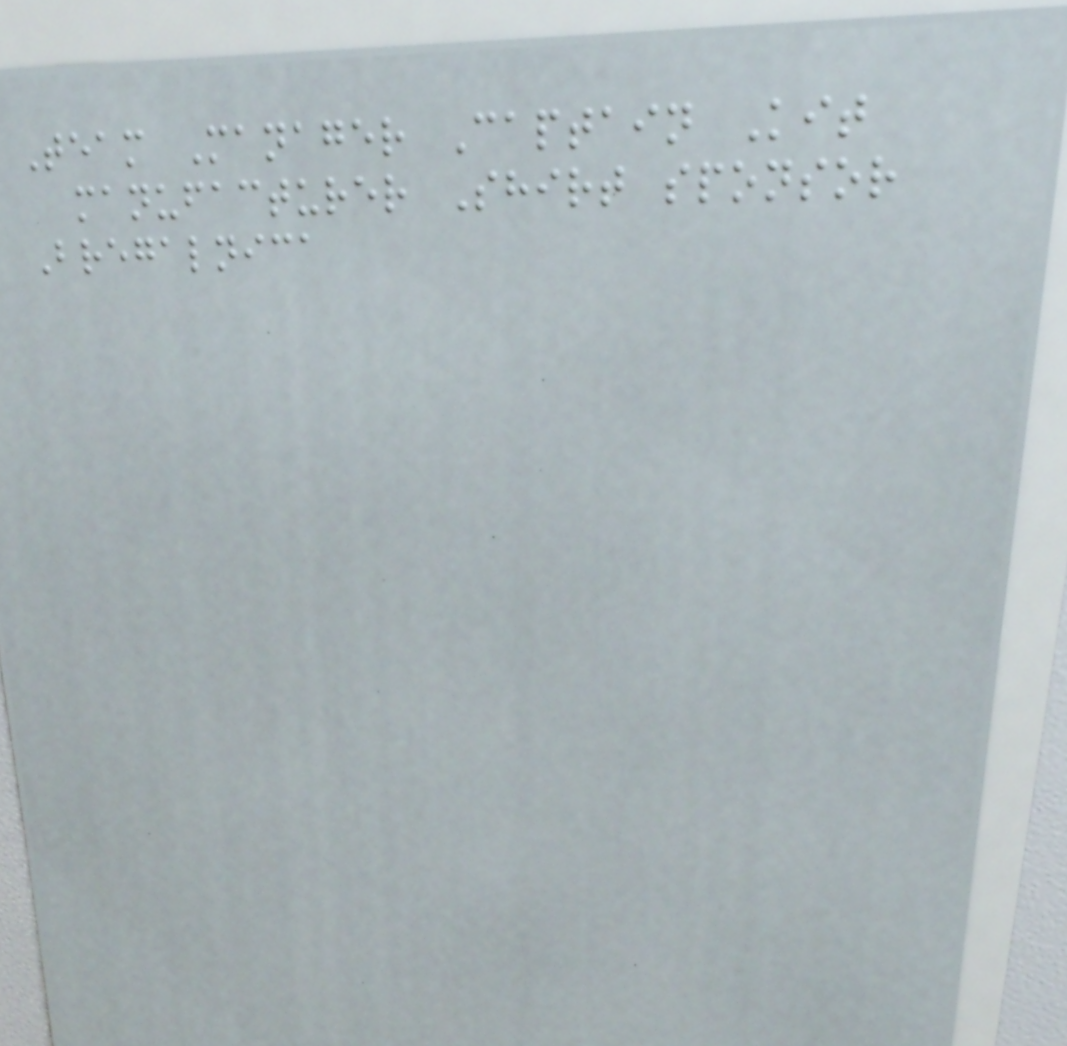Team Manager Captain Kit
manufacturer Shirt sponsor
Bregalnica
